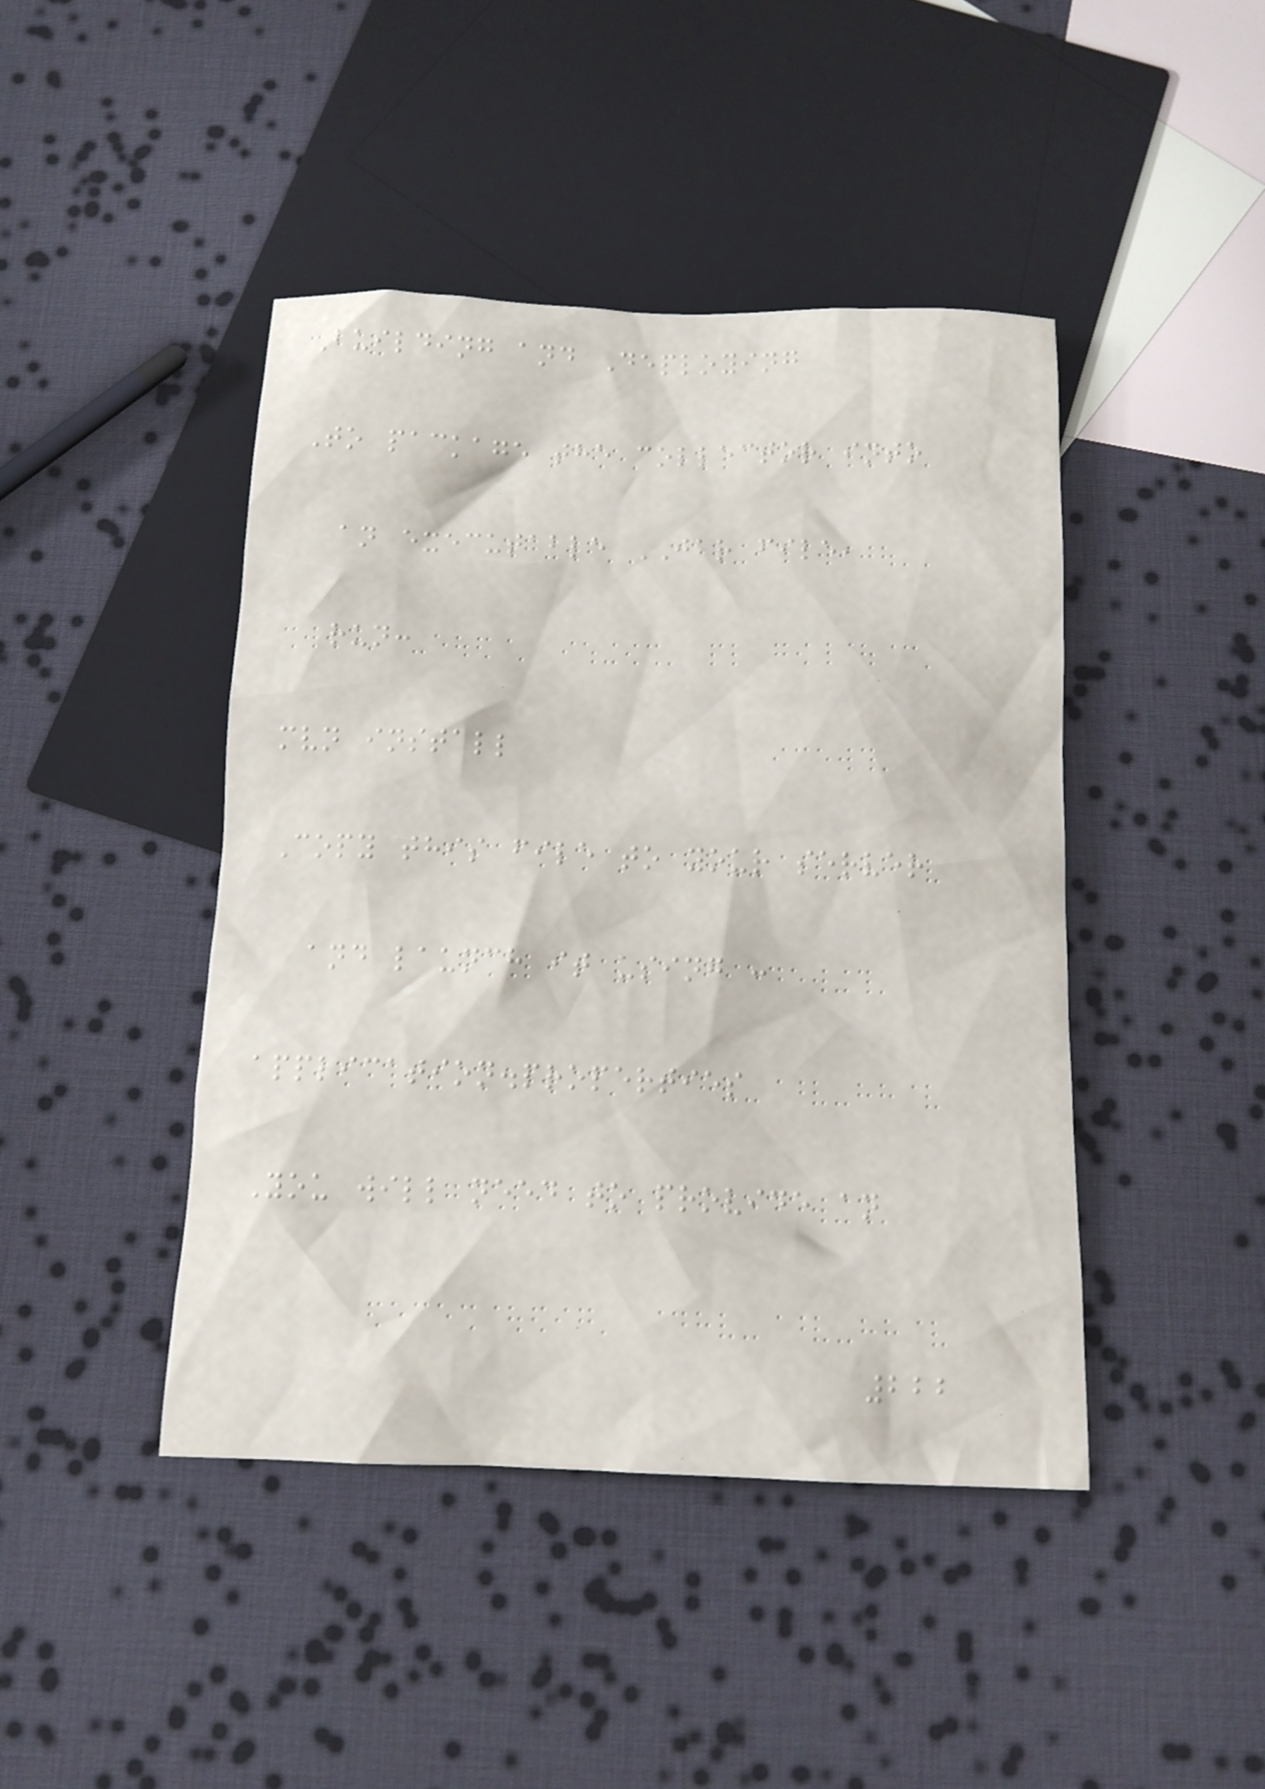Building and Deploying
To package the collector into
an executable JAR file,
run:
mvn install
Copy this file to your server
and launch it using :
application.properties
You will need to provide an
222
